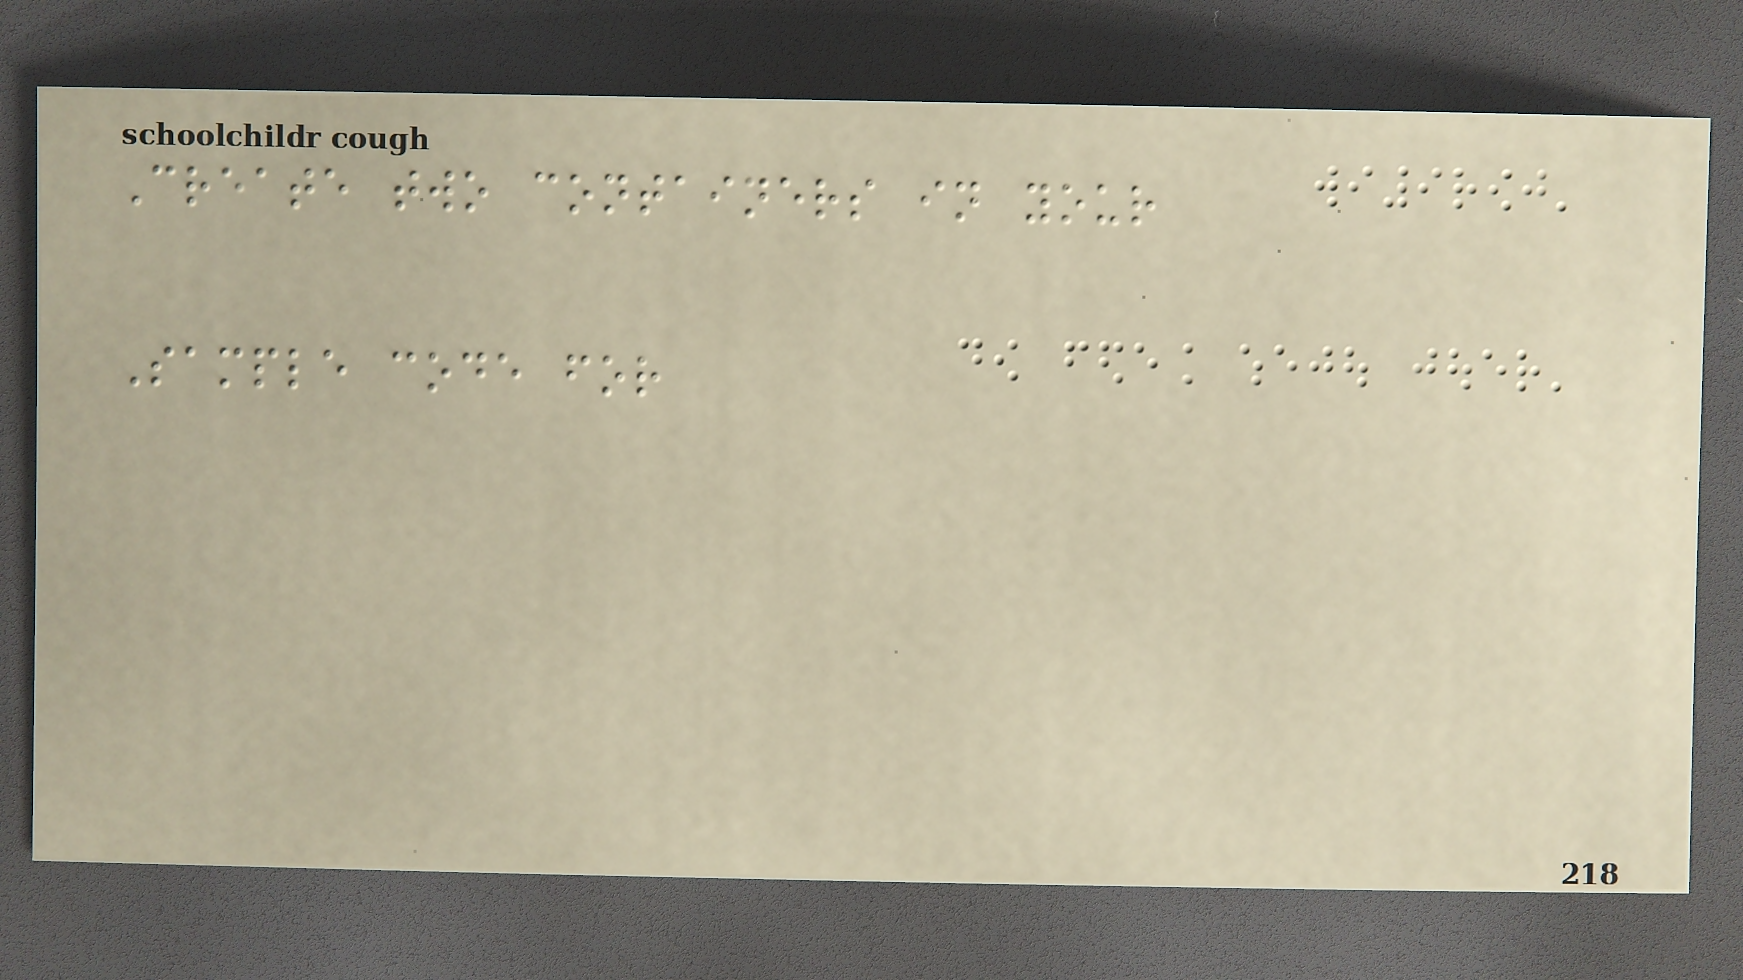Create two containers in your
Sample code for
